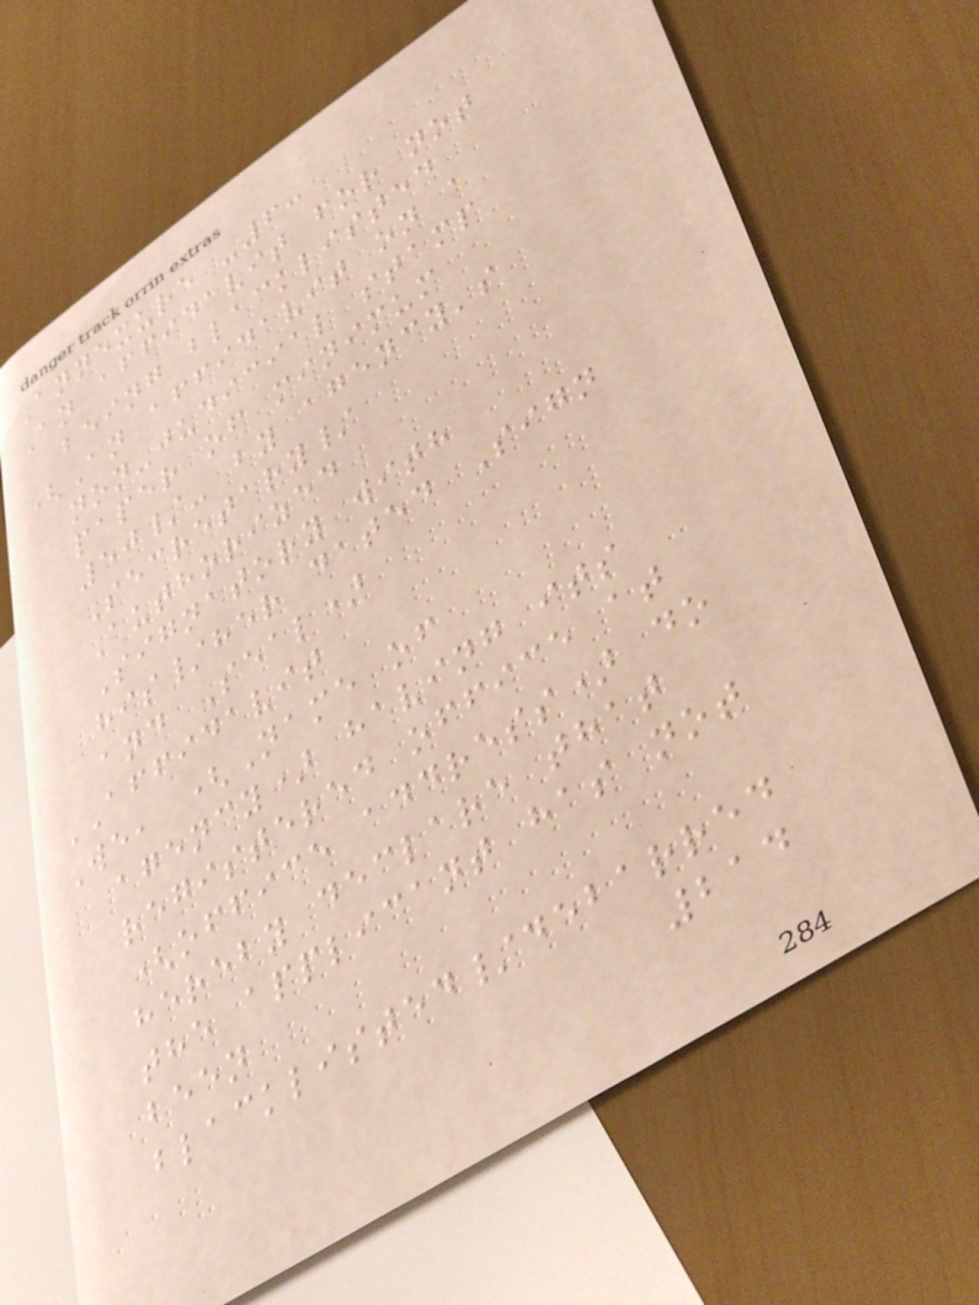Annexure -6:
An affidavit for not
being blacklisted
(An affidavit on a
non-judicial stamp
paper of minimum
50/- by agency's
Secretary/
Authorized
Signatory with
his/her dated Sign
and Seal)
AFFIDAVIT
We, (Name of
agency) having its
registered office at
(office address) do
hereby declare that
the applicant has not
been
blacklisted/debarred
214
